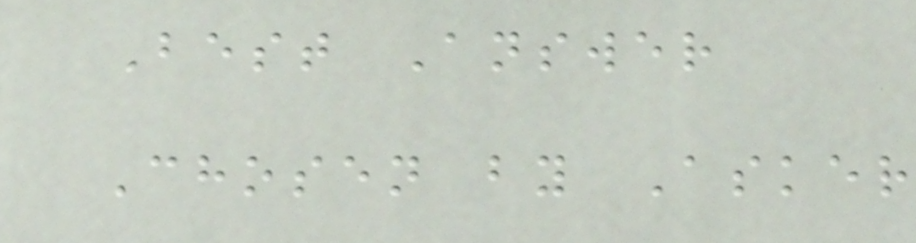Best Answer
Chosen by Asker
